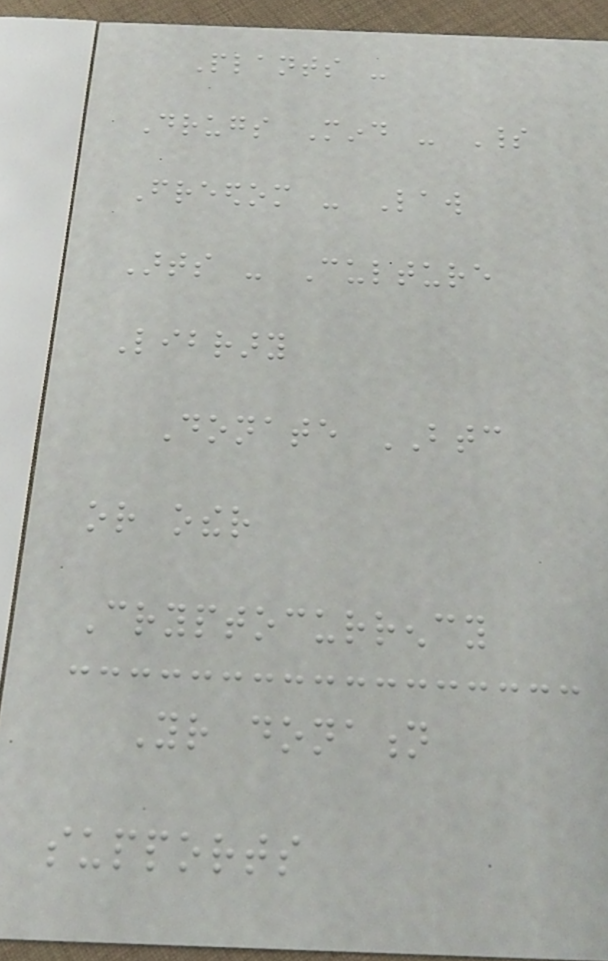Plants -
Drugs Mind - Spirit
Freedom - Law
Arts - Culture
Library
Donate BTC
or other
Cryptocurrency
Your donation
supports
